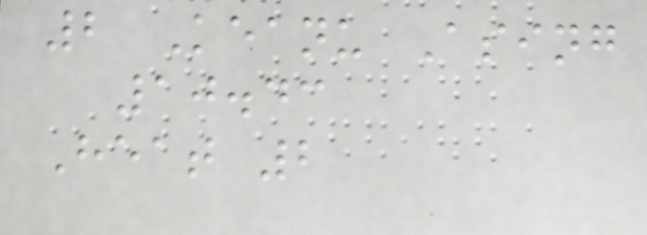2 Keanu Asing
10.43
Heat 2
